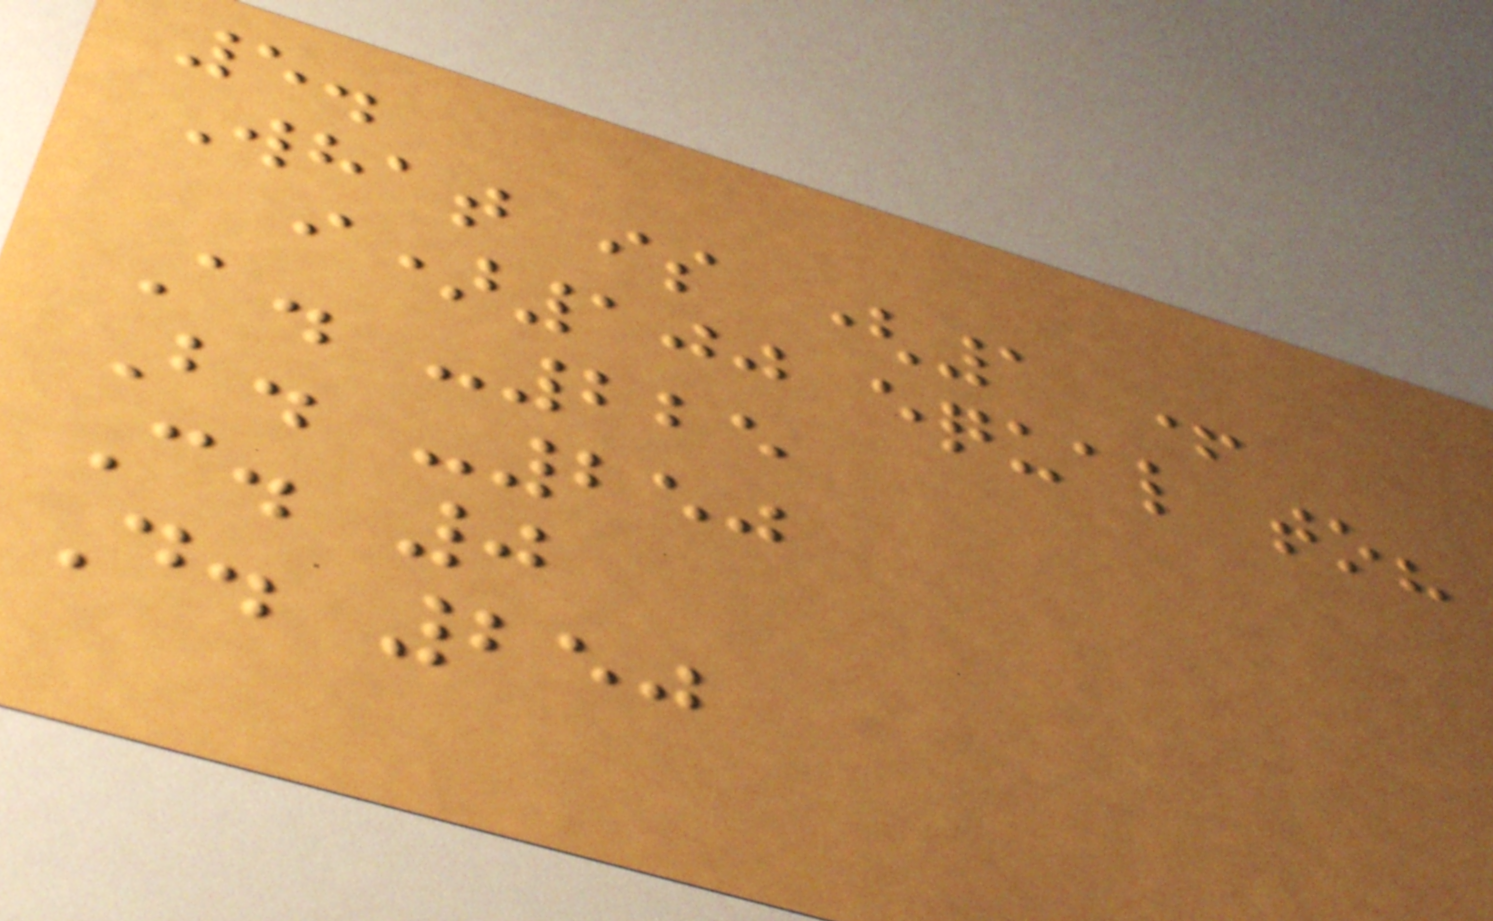5.
What is (1 +
i)100 equal to?
A. -225
B. -250
C. 0
D. 250
